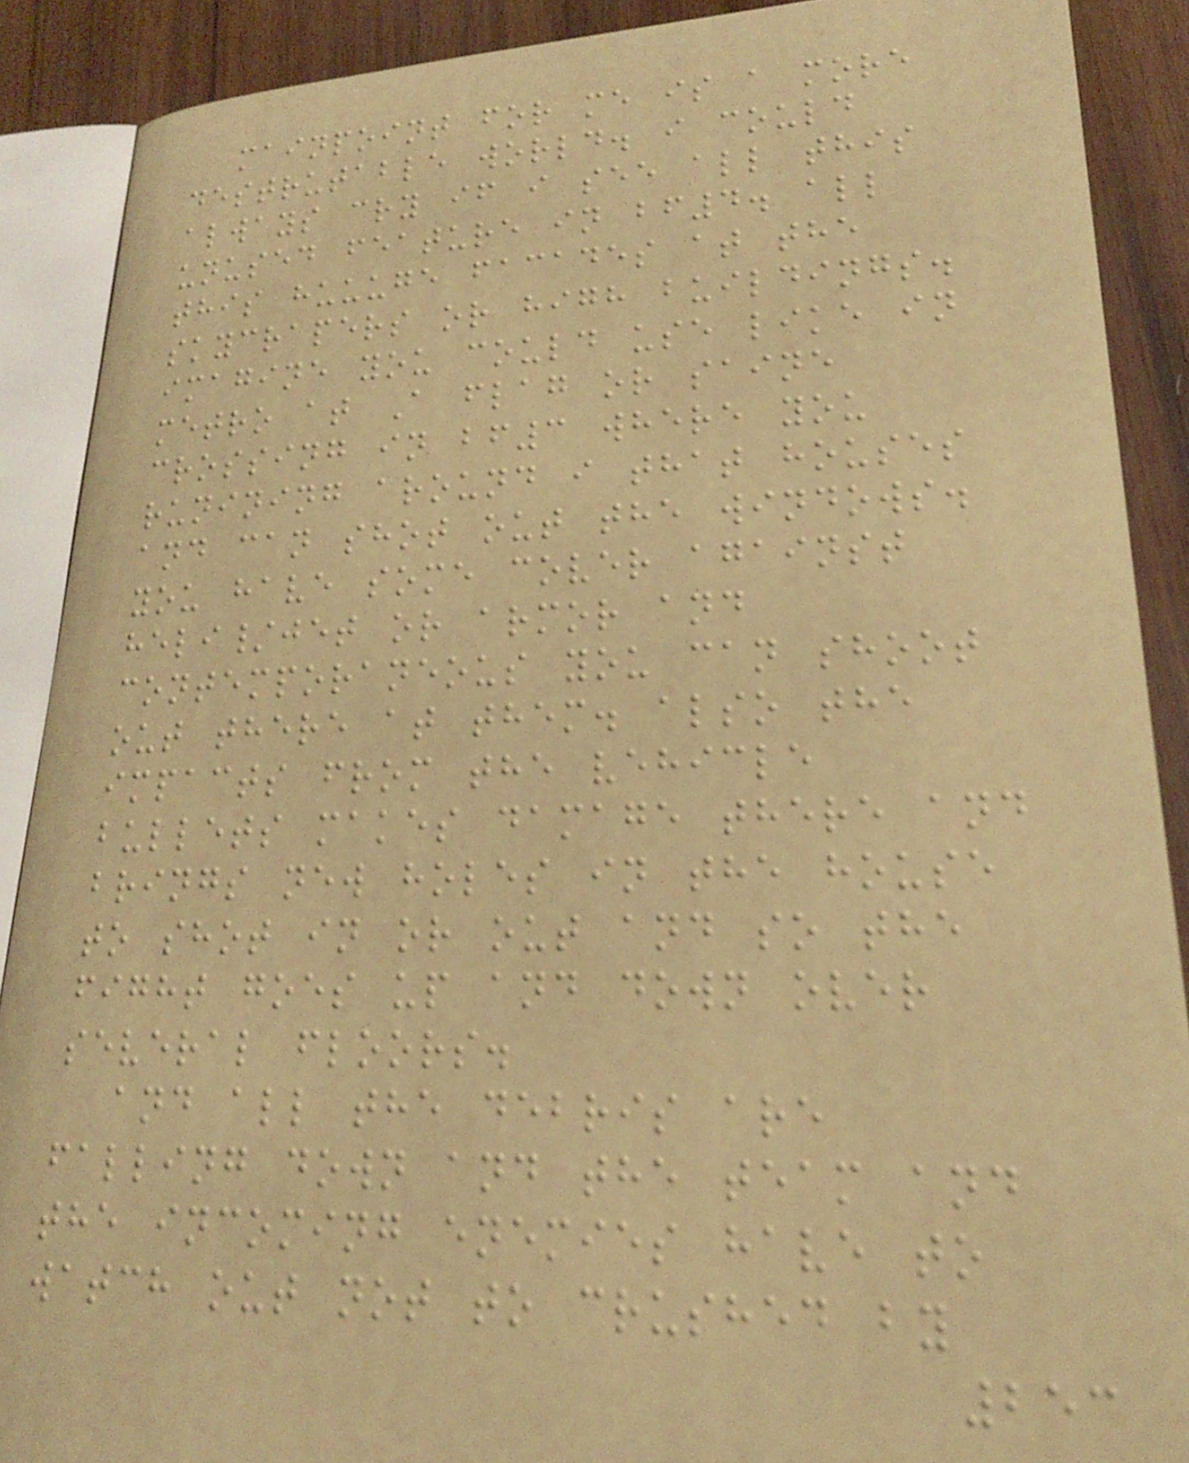mainpoint for me is a more
destrutable world. i could
always cry if i see all this
unused feature in bf4. all
this huuuge facades at the
skycrapers or high buildings.
imagine you could use like in
metro at A flag or saine
crossing in bf3 where you
runining around i that houses
and can shot out the windows.
you have some cover against
heli/jet or armor and
contemporaneous you can shoot
out there at them. also the
impacts from the vehicle
bullets makes damage there and
brings new holes in the house
to shot in or out and so the
fight goes up and down over
several floors.
and all the debris are
falling down and the team and
the incoming enemies have to
watch out not to crushed by
253
